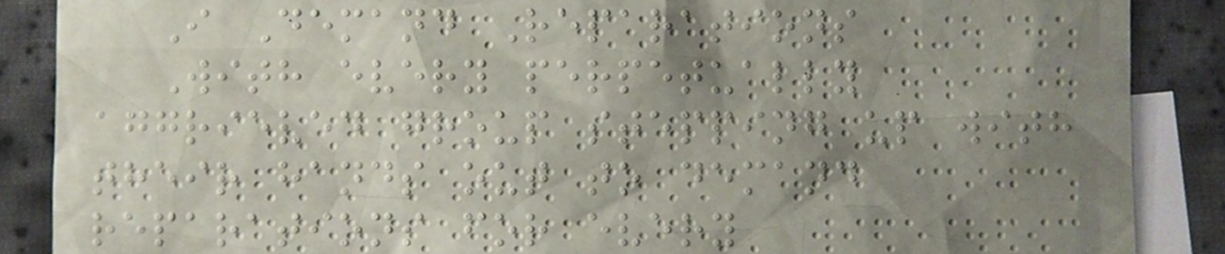I Demand Reparations
With every perpetually
aggrieved group stepping up with
their hands out to demand
reparations for every
